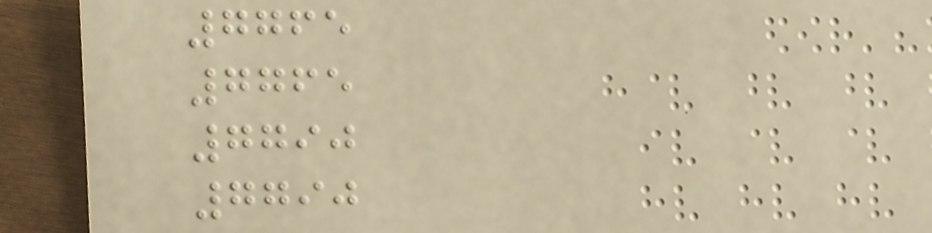7765
7765
7790
7790
